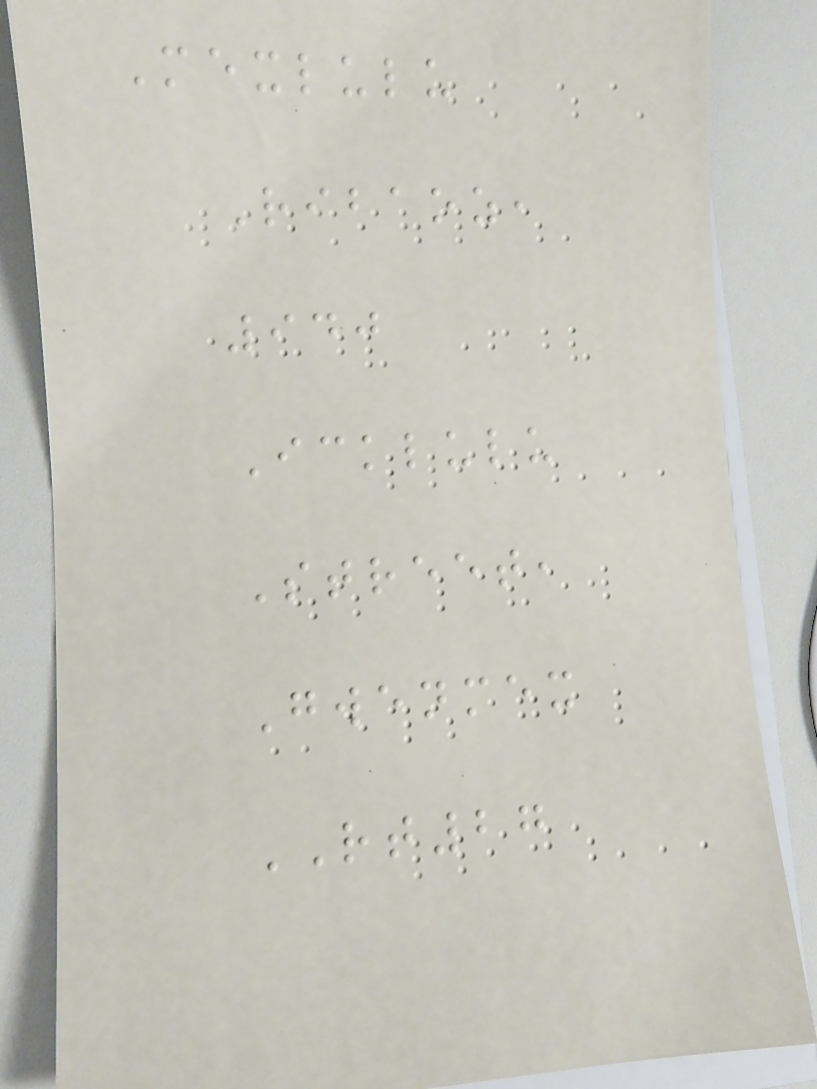Mexlulu
Ribaoz,
940
Icklulu
Street,
Gwenmex
RT27
